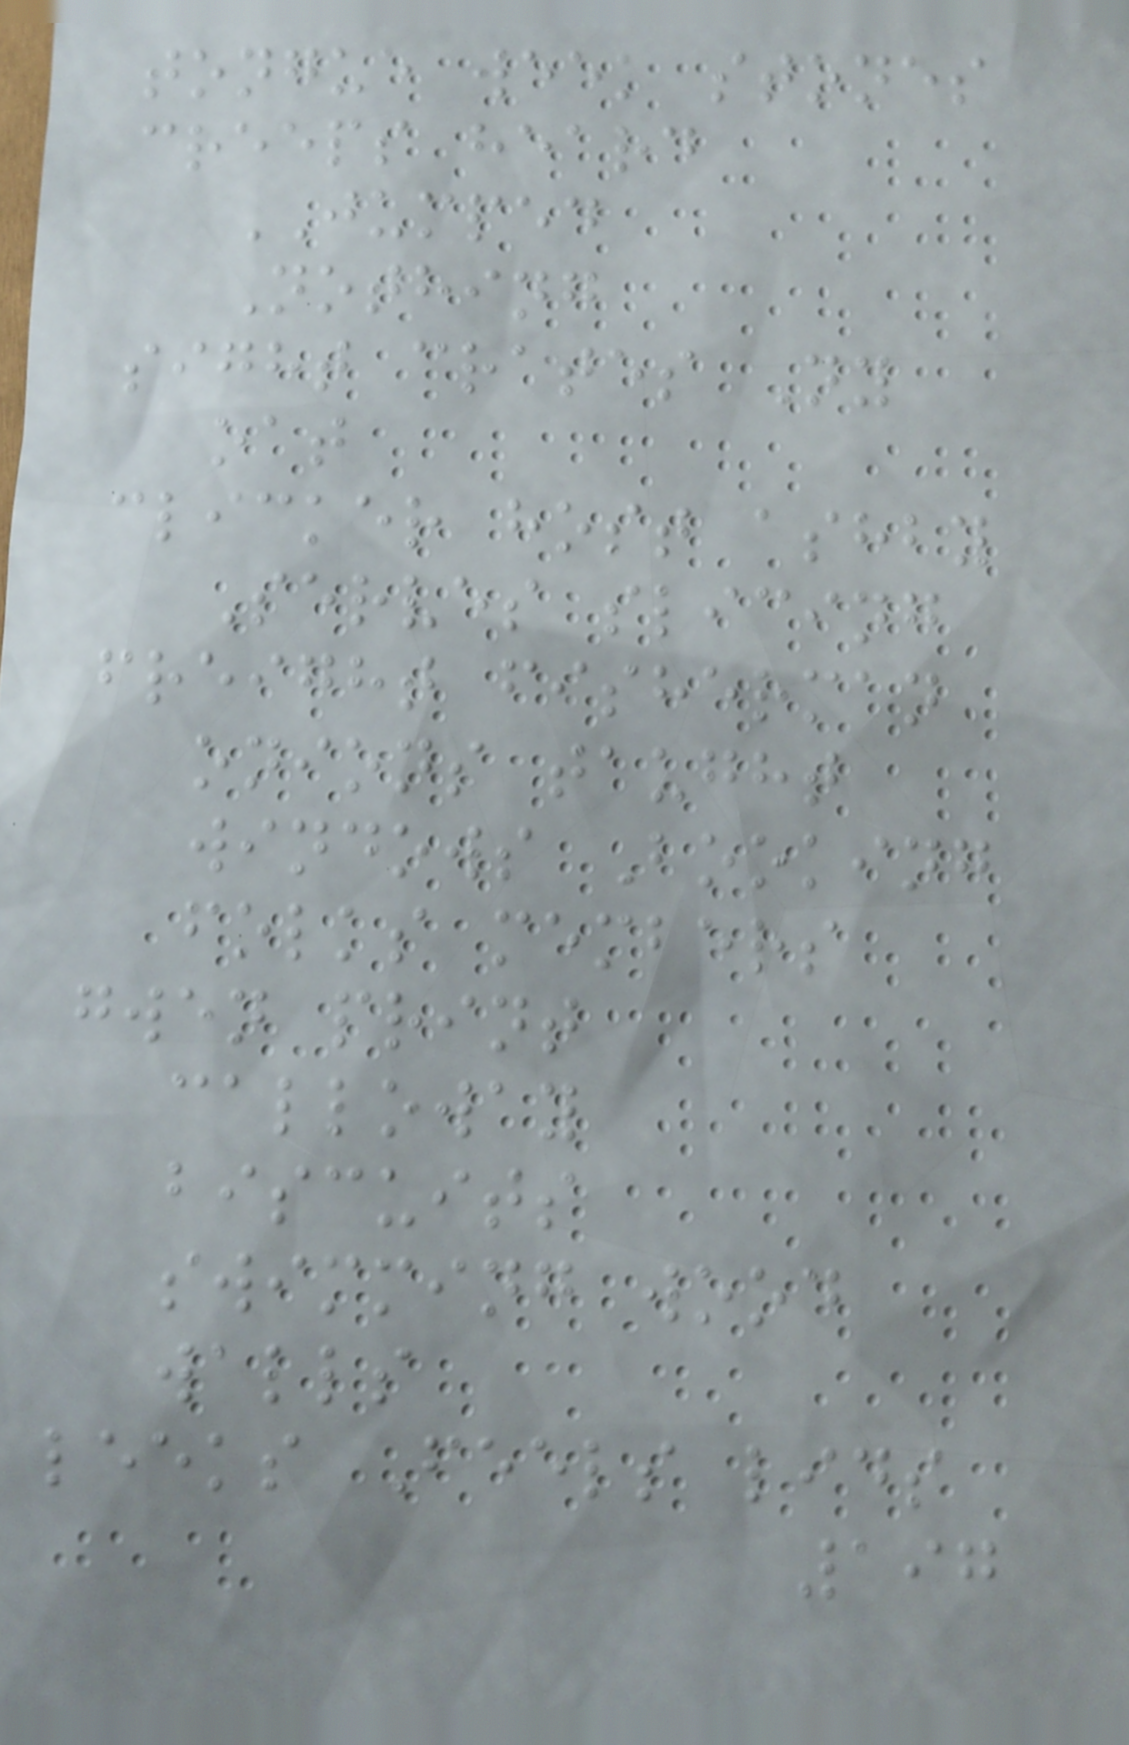tongue week stones
creeps heard
JUMPED
Nothing
sight crates Ny
oat
clicker host ashby
Serves slicing
freight fisherman
onions taught
windows Booking
folks members
gwen print
calloway
biscuits
swimming wood
walls
leeks Feels lids
197
